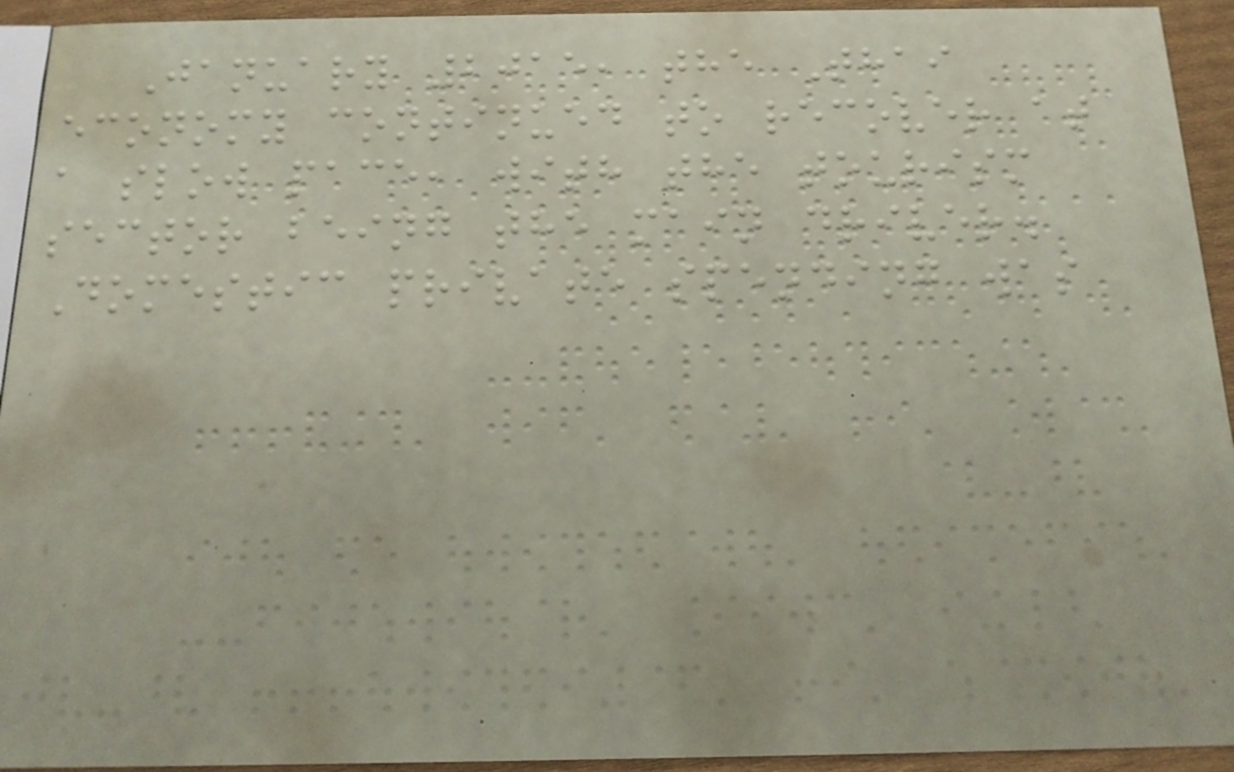January 2015, the Thai
economy continued to recover at
a slow pace, with the tourism
sector being the main driver.
Domestic private spending was
